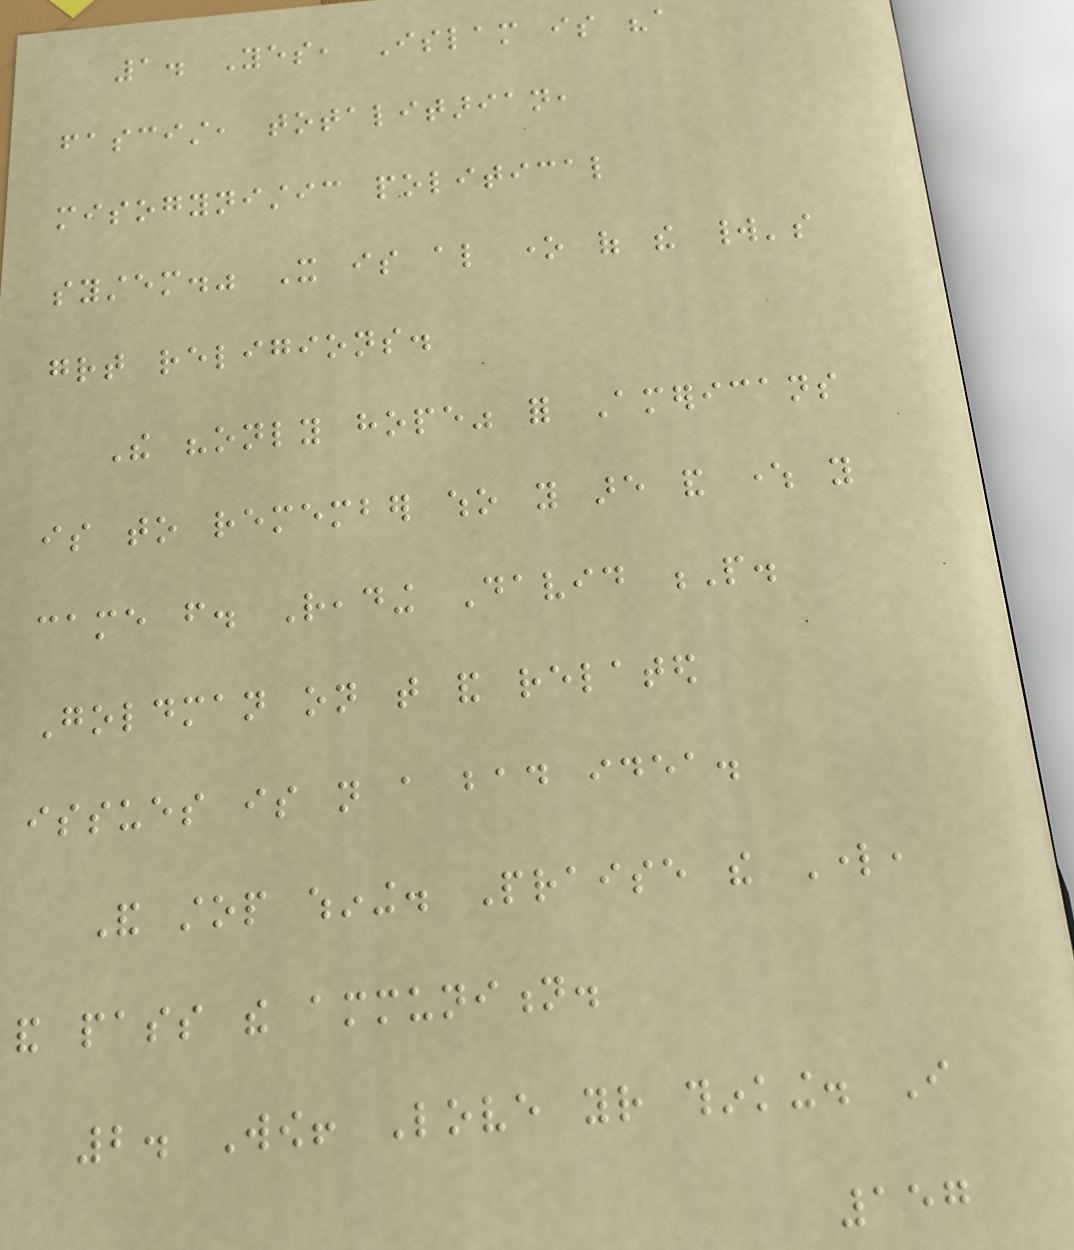1. Yes, Islam is "a
fascist, totalitarian,
misogynistic political
system." It is also one of the world's
great religions.
The "only hope" for Americans
is to remember who you are and where you
came from. Reading David P.
Goldman on that and related
issues is not a bad idea.
And stop whining. Praise the Lord,
and pass the ammunition.
2. Wow! Love your thinking. I
157
